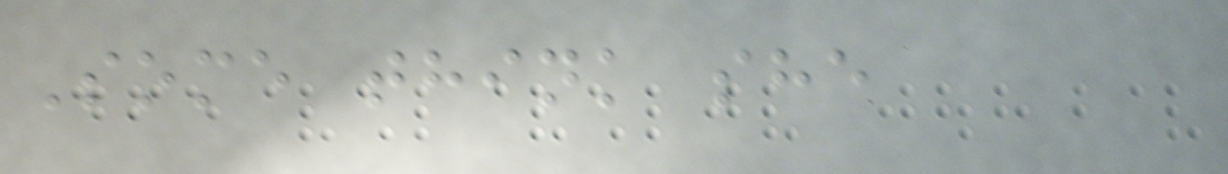Some think she
